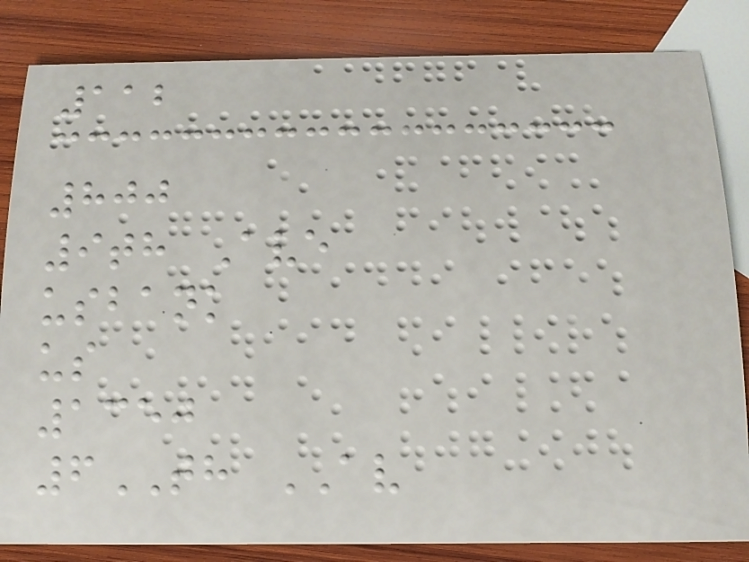112
800
9th Ave
usbank
us
1350
6TH AV
